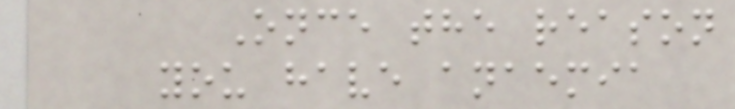Once the reason
you have anaemia
